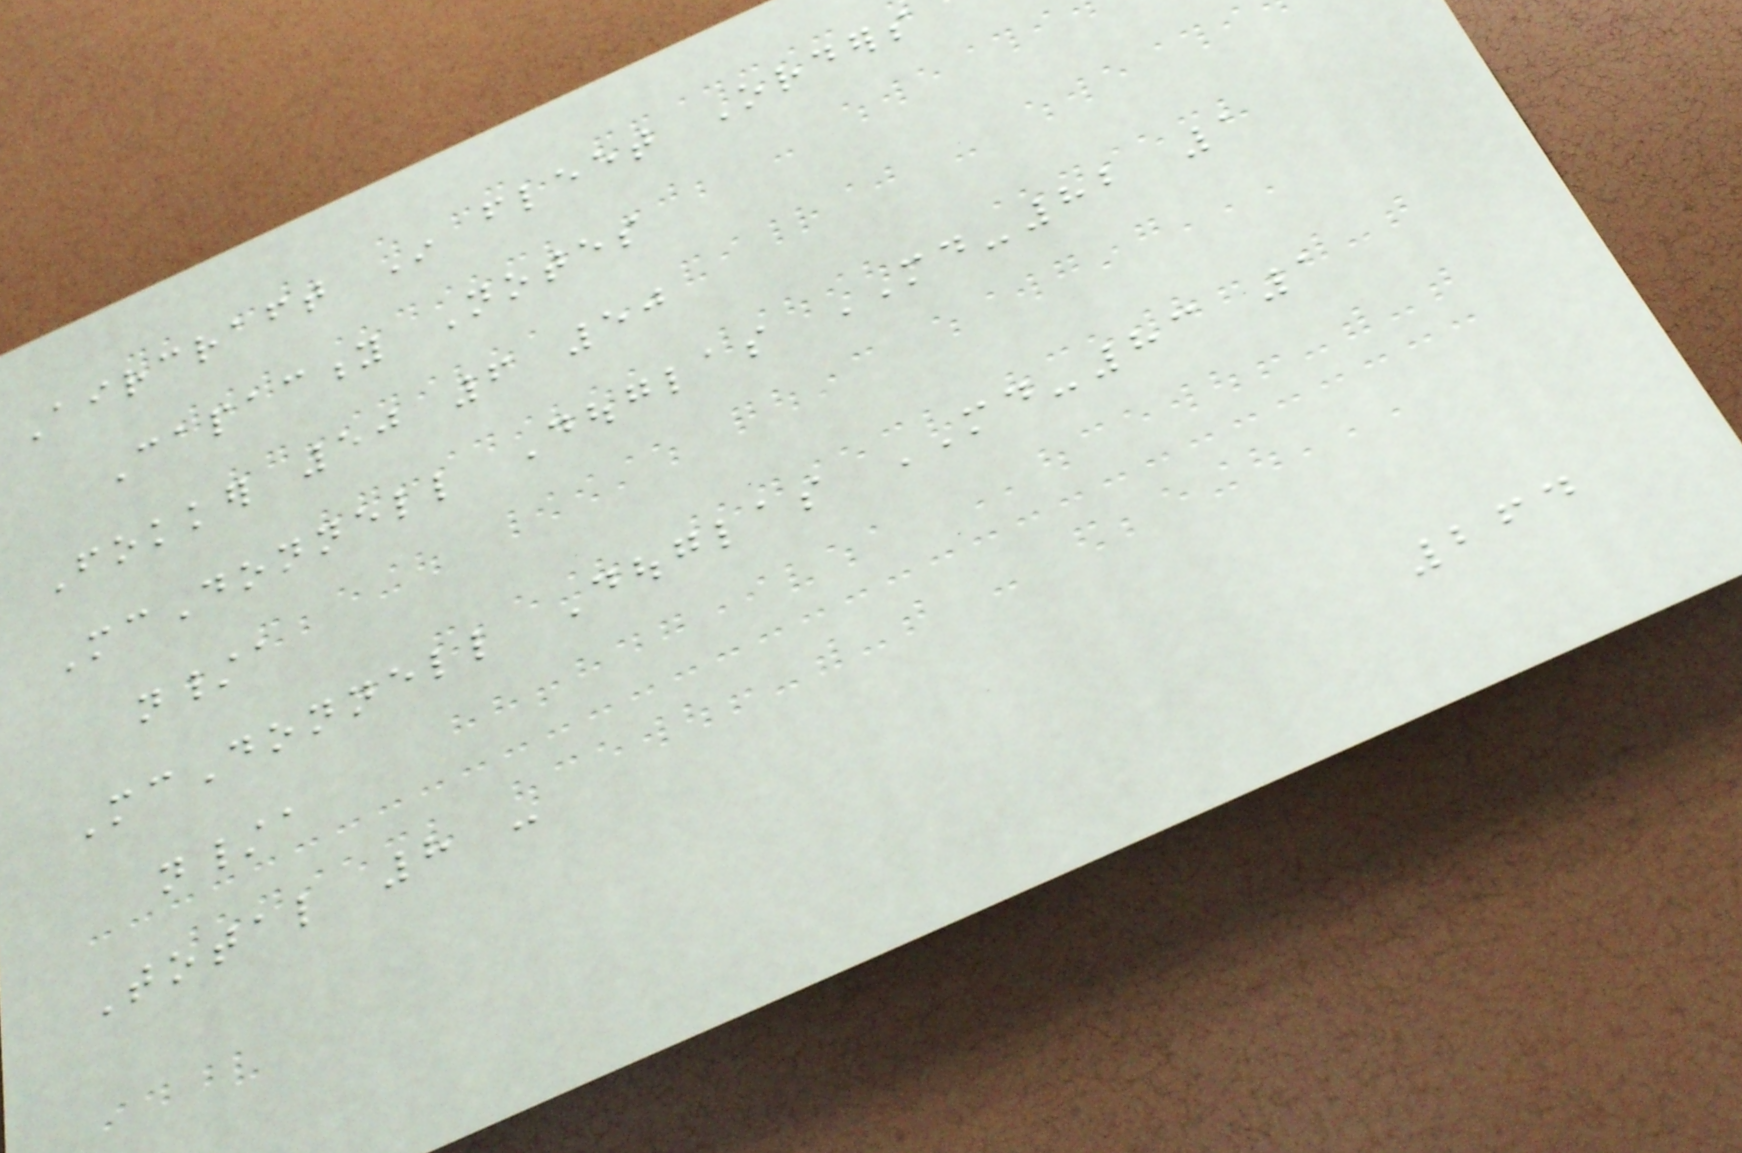Aircraft In fleet Orders
Capacity Notes
Fokker 50 6 50
McDonnell Douglas MD-82 1
n/a
McDonnell Douglas MD-83 1
n/a
Total 8 -
264
